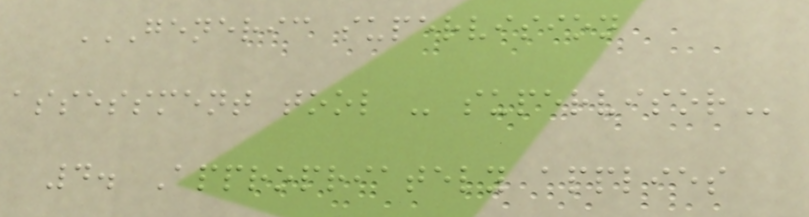GENERIC SUPERVISION
ASSESSMENT TOOL - SUPERVISOR
4. Appropriately applies
